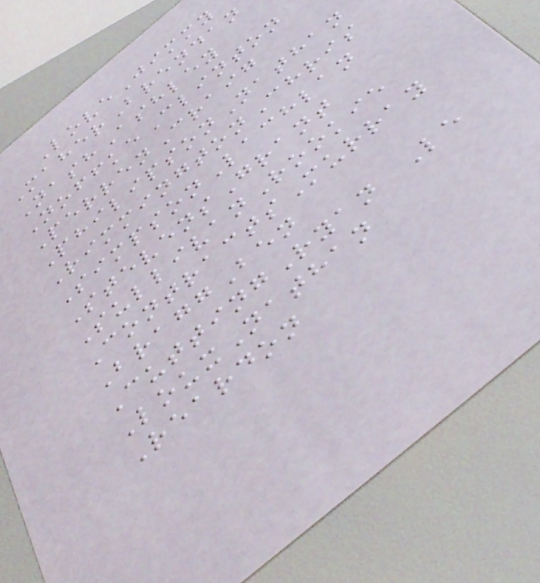LoveJimmy
MaherBrendan
NashAshley
NoffkeClinton
PerrenCraig
PhilipsonNathan
RimmingtonChris
SimpsonLachlan
StevensGrant
SullivanRookie
ContractsMurray
BraggBen
CuttingRyan Le
LouxNathan
Reardon
